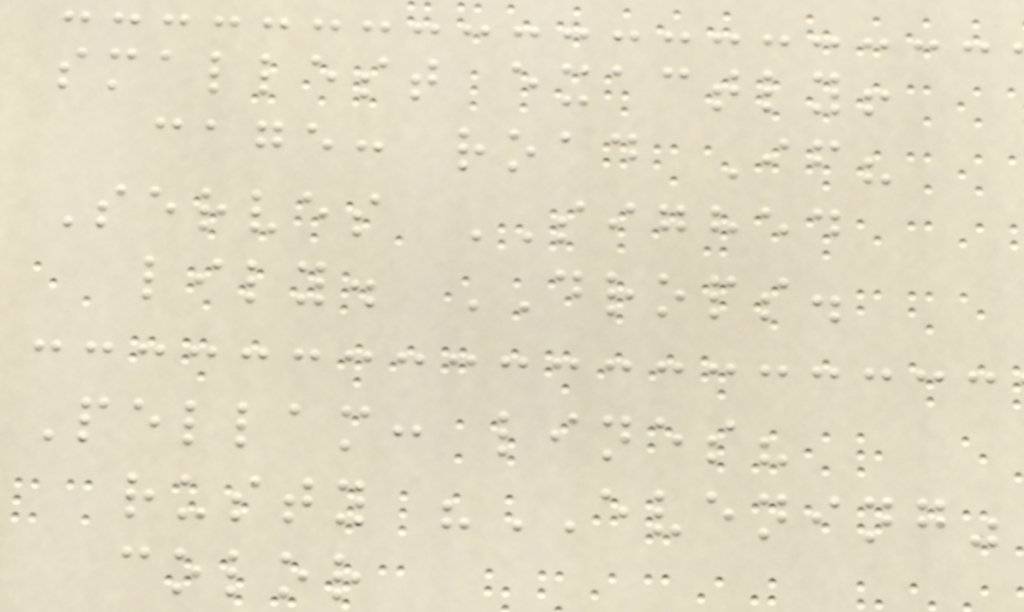smallest exactly!
cage: road If?
Serves SIGHED
lily. DROPS.
Pellam: lines?
rusty "EVENING"
color
